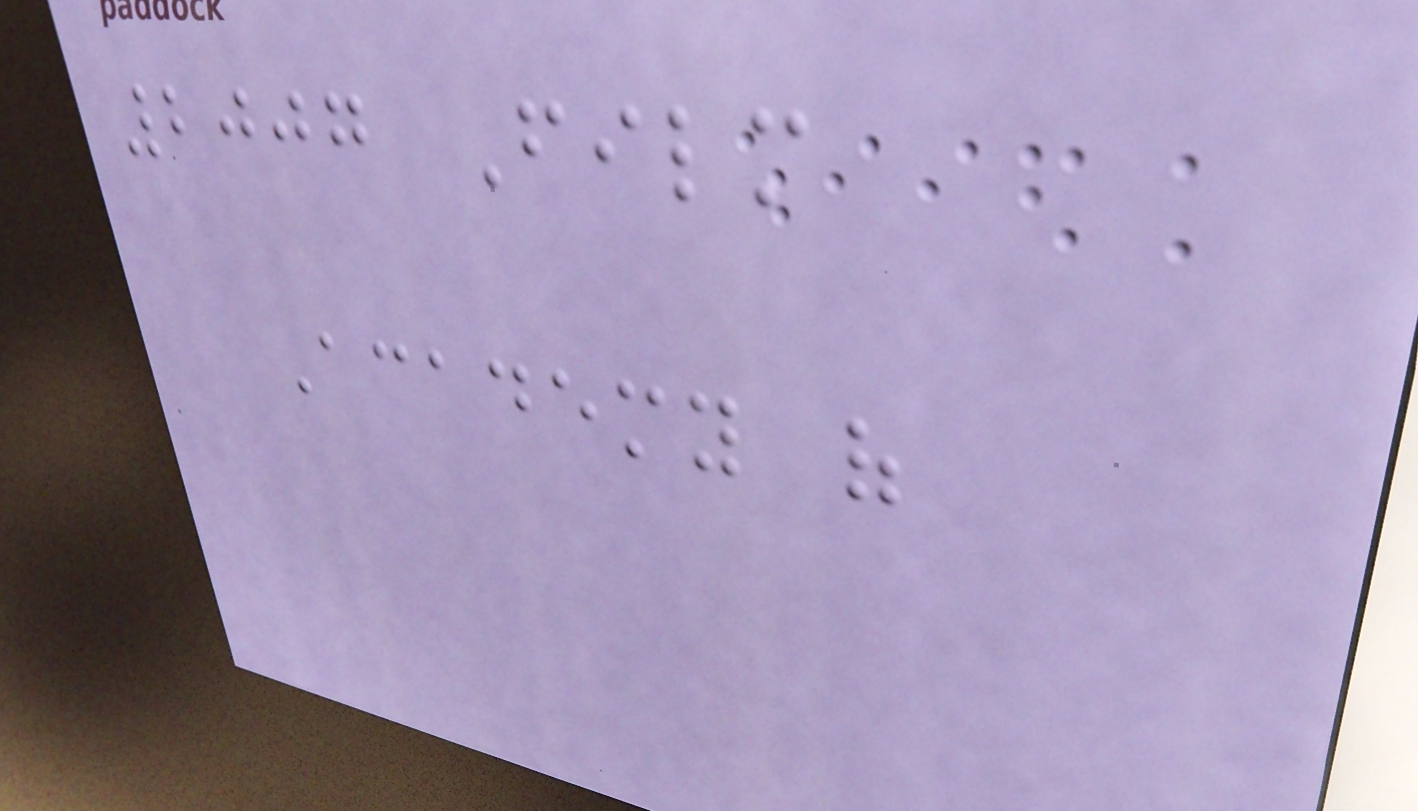2007 Film
Academy of
